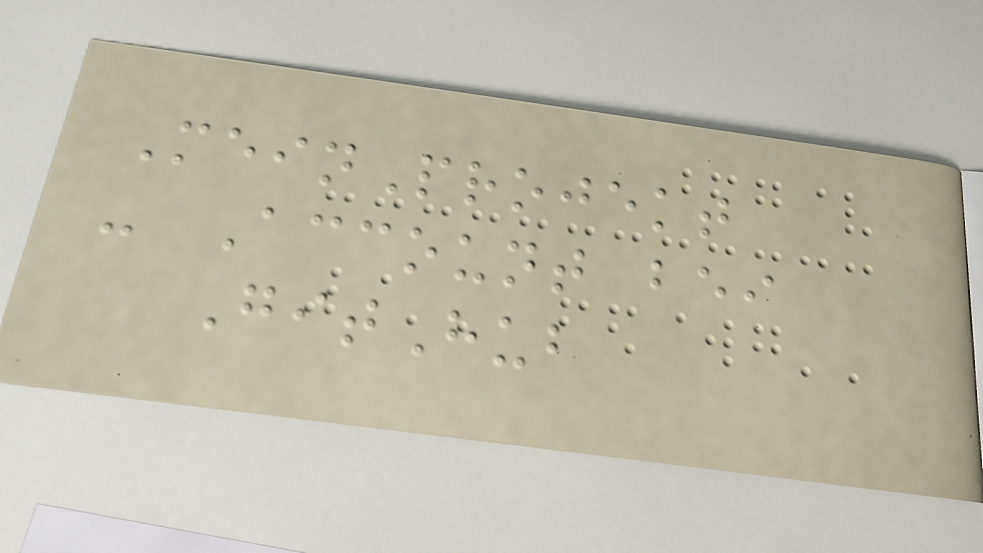MeinProjekt
- Account bei
GitHub
